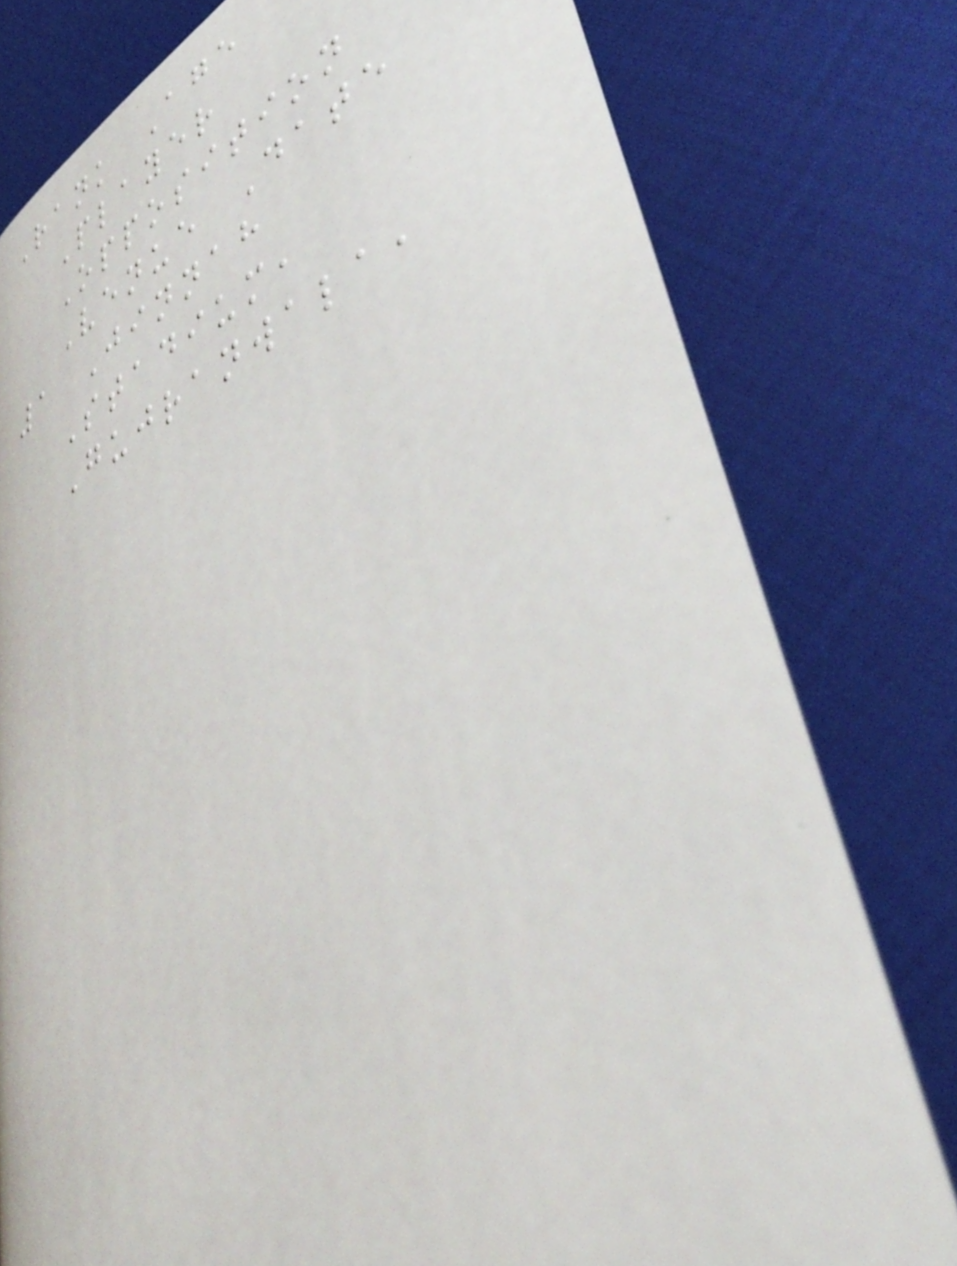Rank Age
Player
Opposition
Venue Date
1 Jinnah
Stadium,
Gujranwala,
